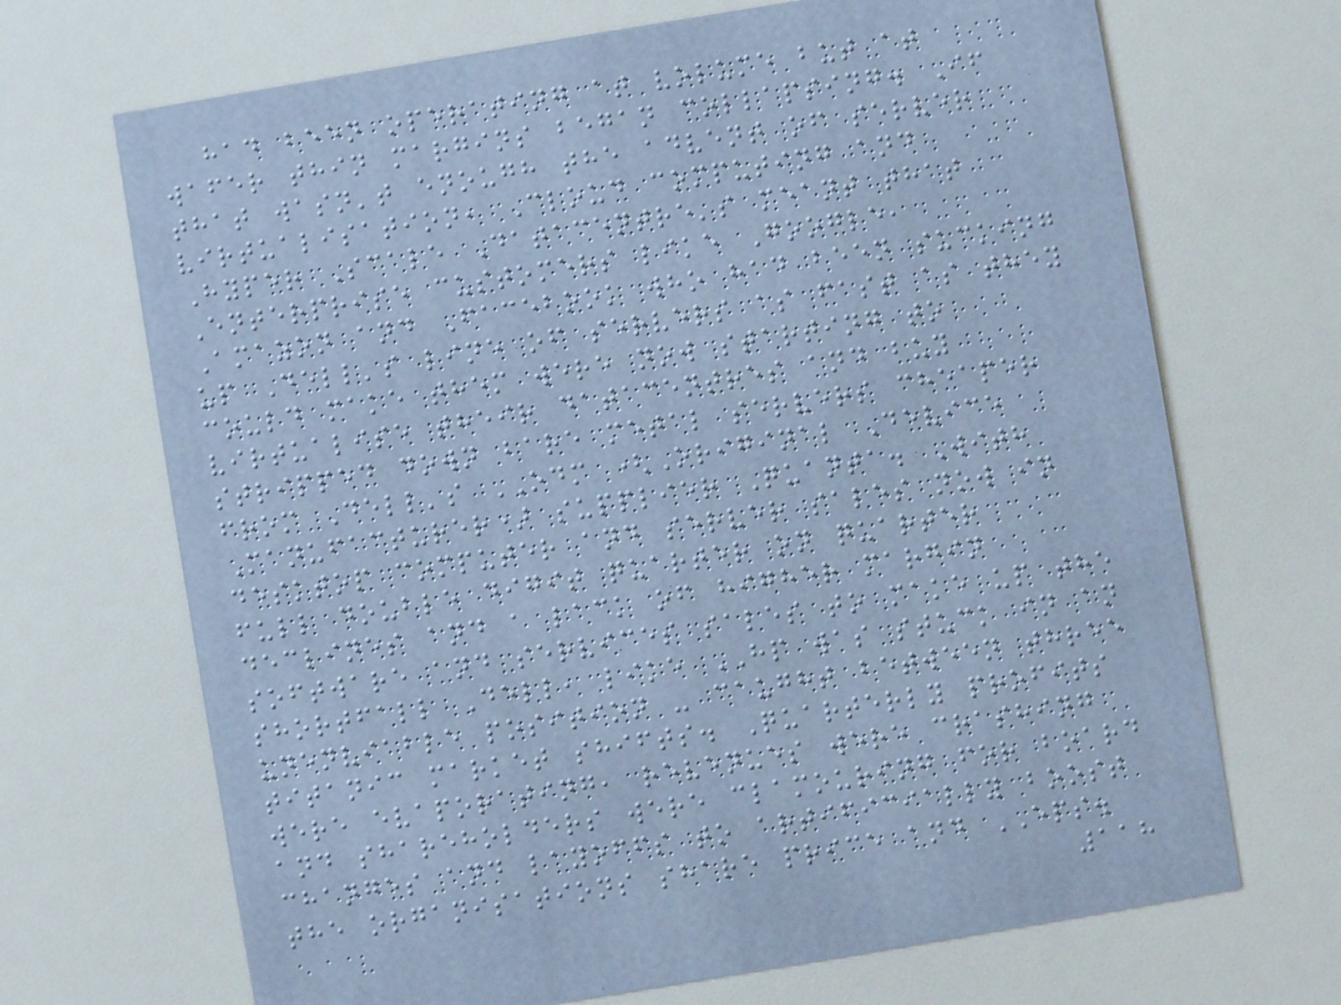had been operating at volume but at
wafer thin margins began collapsing. If
that wasn't enough the advent of server
virtualisation, Cloud computing and
Hyper Scale Datacentre's meant that
Enterprise customers like Google,
Amazon and Facebook who had been sucking
up Dell's line of servers as fast as they
could make them were now starting to
virtualise their datacentres and buy
stripped down bare metal servers cheaper
from Dell's ODM (Original Device
Manufacturer) supplier Quanta. With
desktop computer and server sales now in
full double digit quarter on quarter
declines and a lack of higher margin
software and services sales to make up the
shortfall Dell, like HP was stuck in an
unenviable position - caught between three
titanic market shifts. Quarterly profits
were evaporating, revenues were crashing
and shareholders were clamouring for board
changes and layoffs to artificially boost
the organisations share price and EPS.
118
